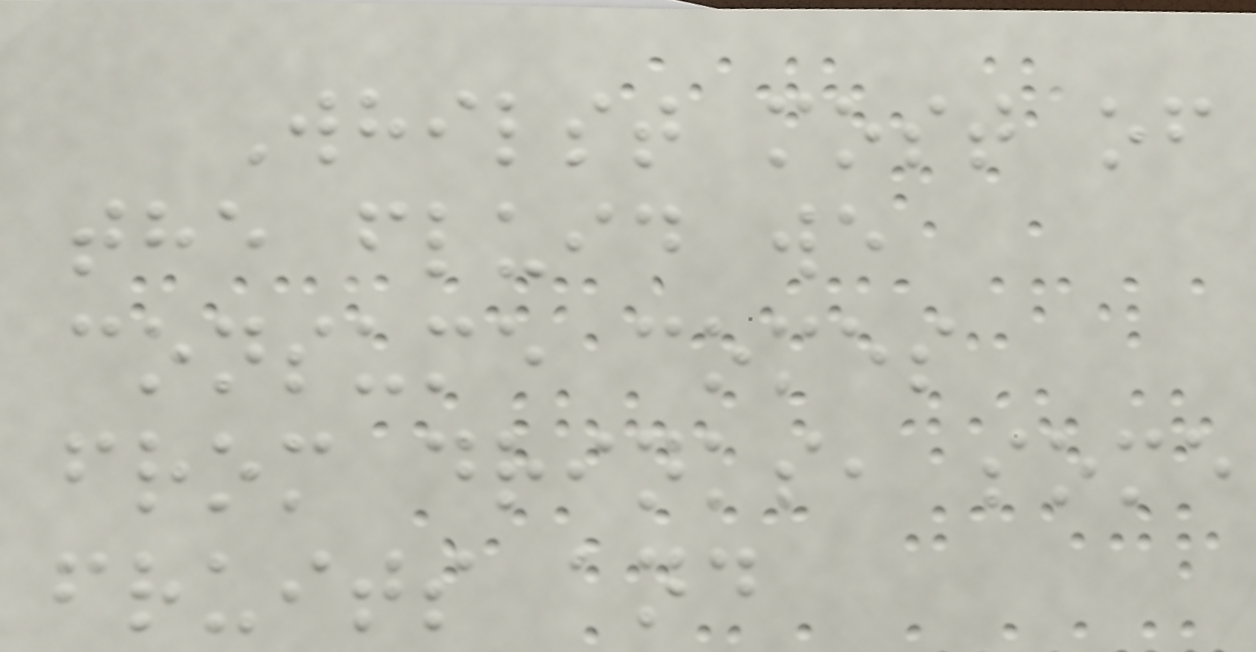Whilst most of
the fluid we
consume comes
from drinks, some
fruits and
